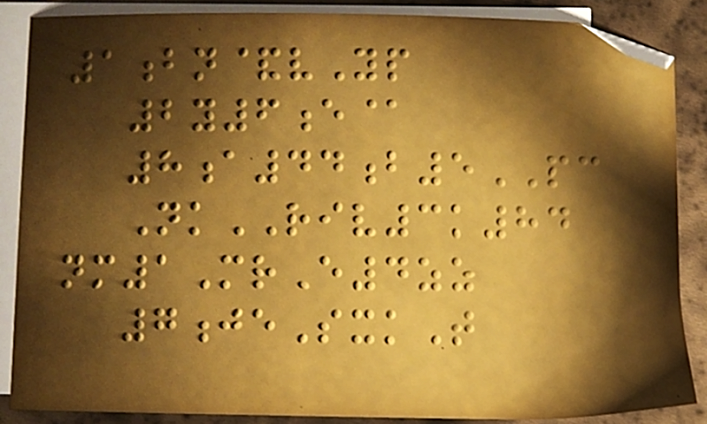1bn&vYp
2y6e@
8a44b5PC
NkRIV3k84
nm1MrE4zz
7jeSxkT
